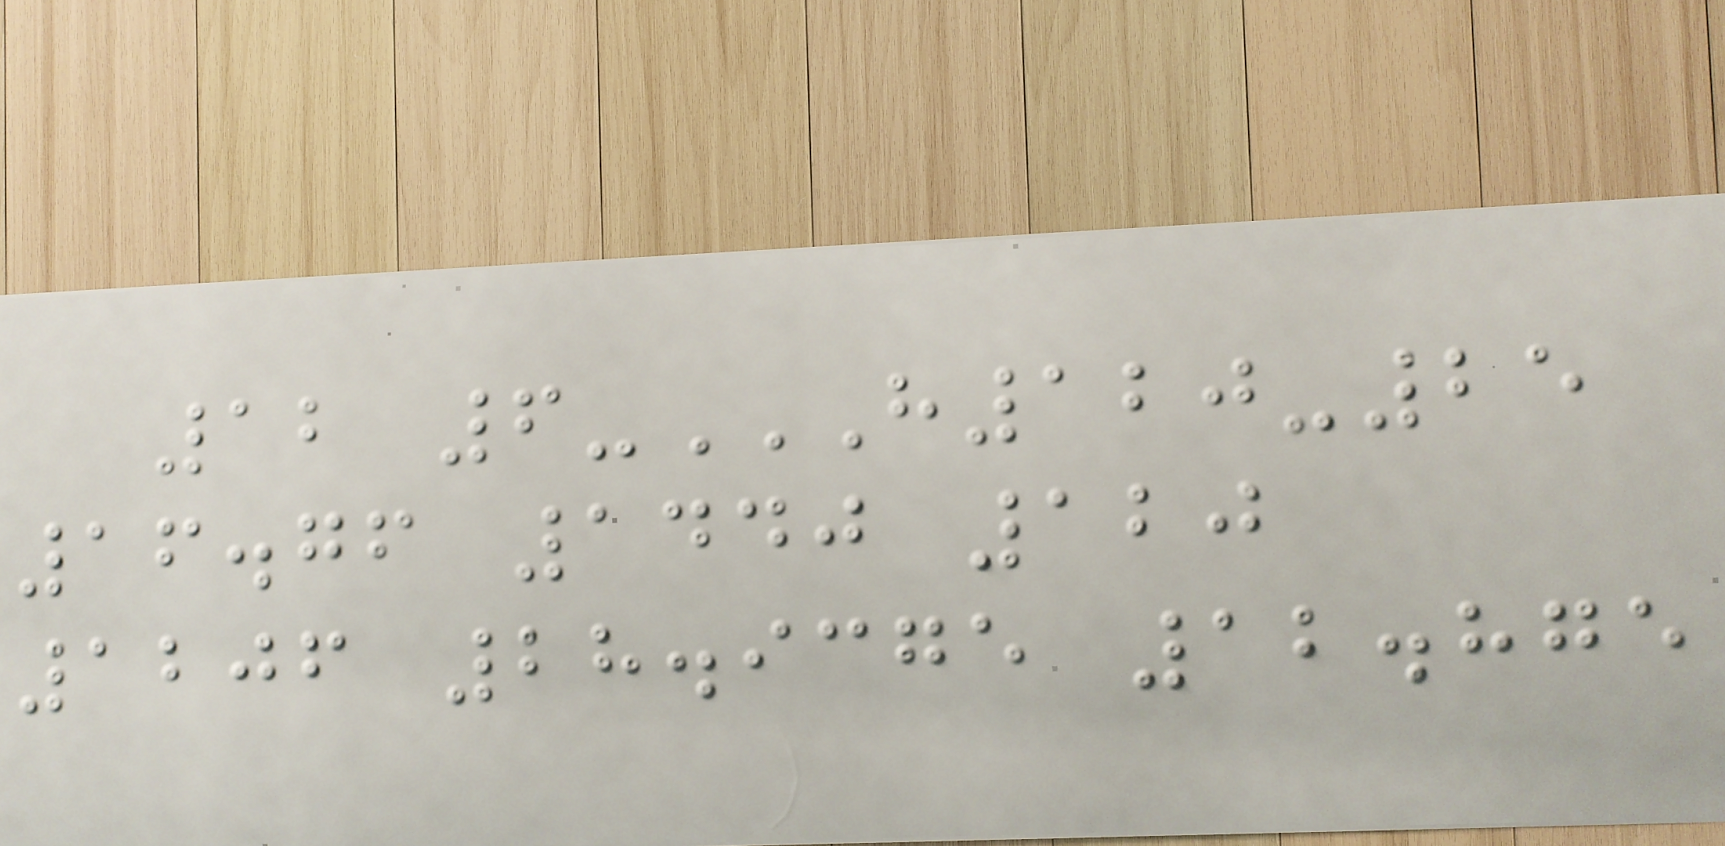12 6-H120-25
16.76 1440 120
1206 28.9375 12.875
